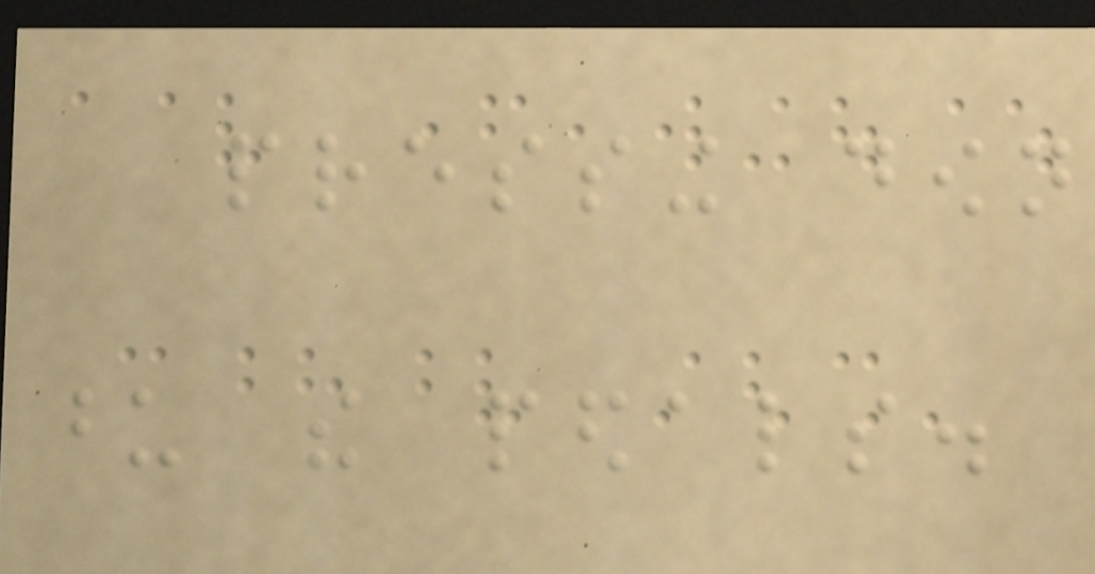pressing down
upon the pedals.
